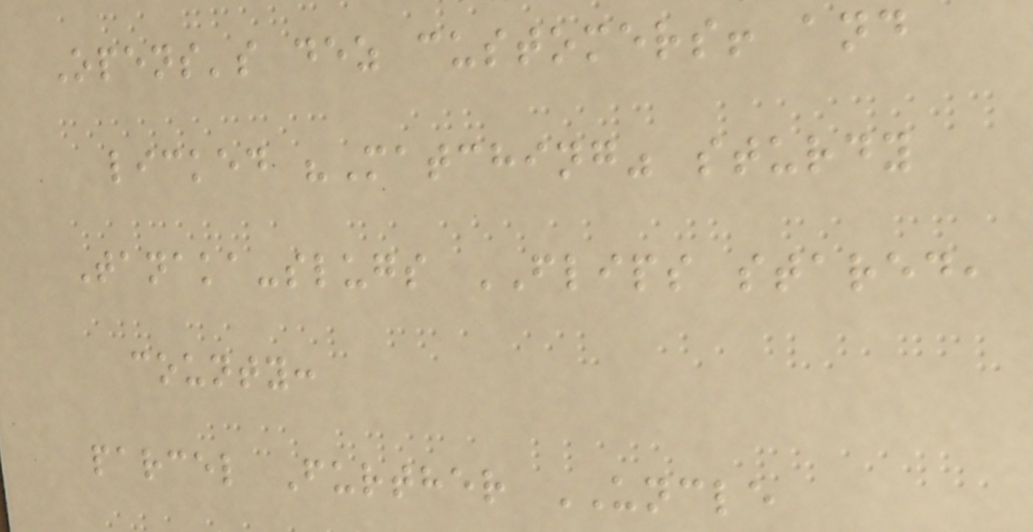Opens's dez customers! and
licked "Matching" sturdy
Tanaka-slugs FLIPS stared,
county:
parcel Further UNCLE
